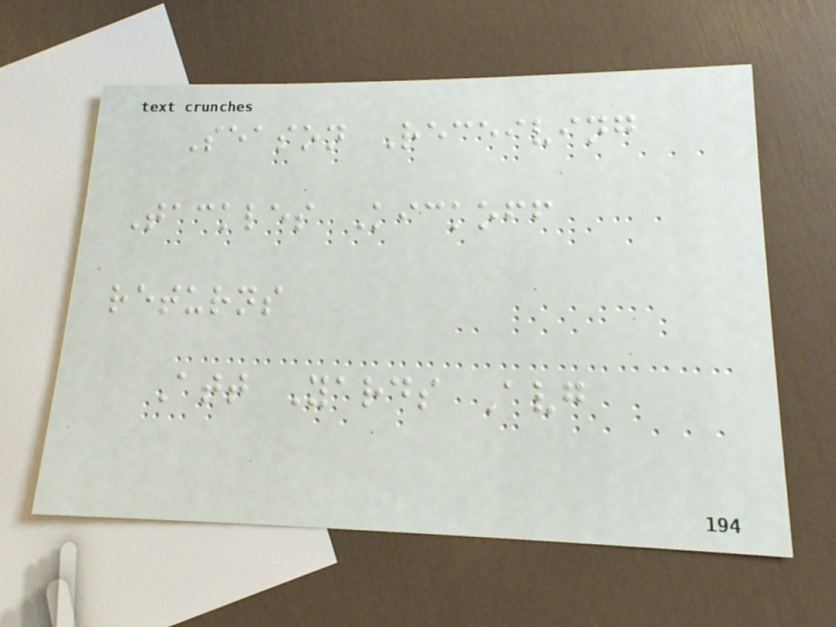Season Receiving
Tackles Kickoff
returns
Att Yards Avg
